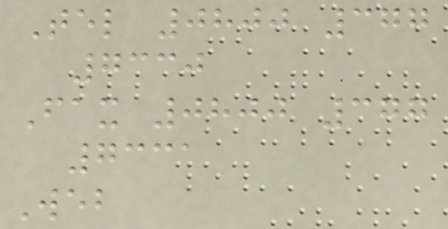Tel 0800 377
7330
Fax 0800 377
7331
Web
